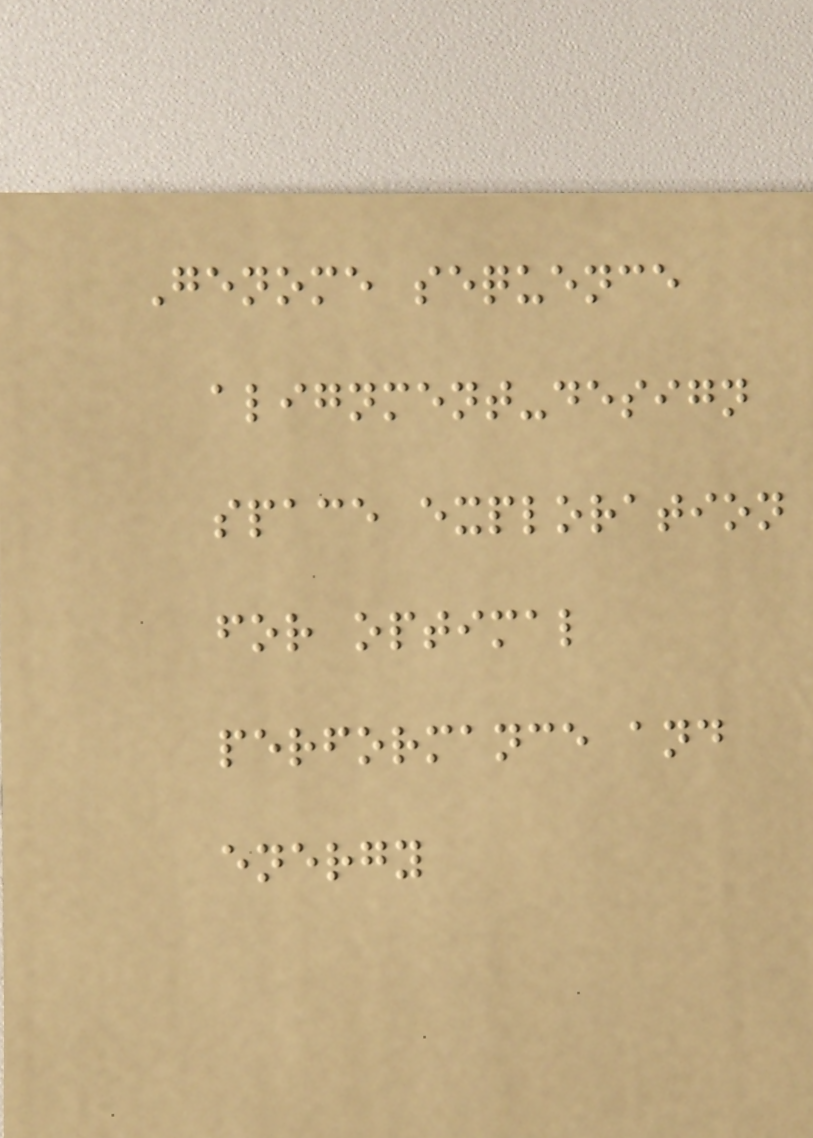Genome sequence
alignment-design
space exploration
for optimal
performance and
energy
